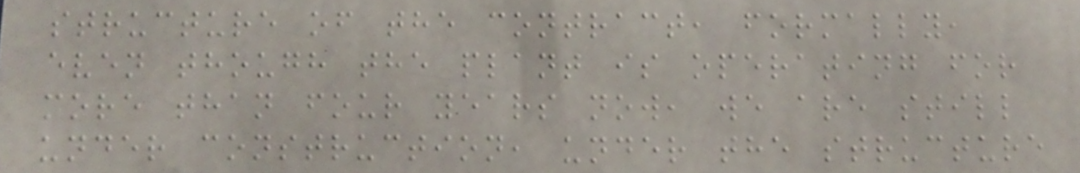structure of the contract, formally,
even though the plant is operating for
more than four years now, we are still
under construction, under the structure
